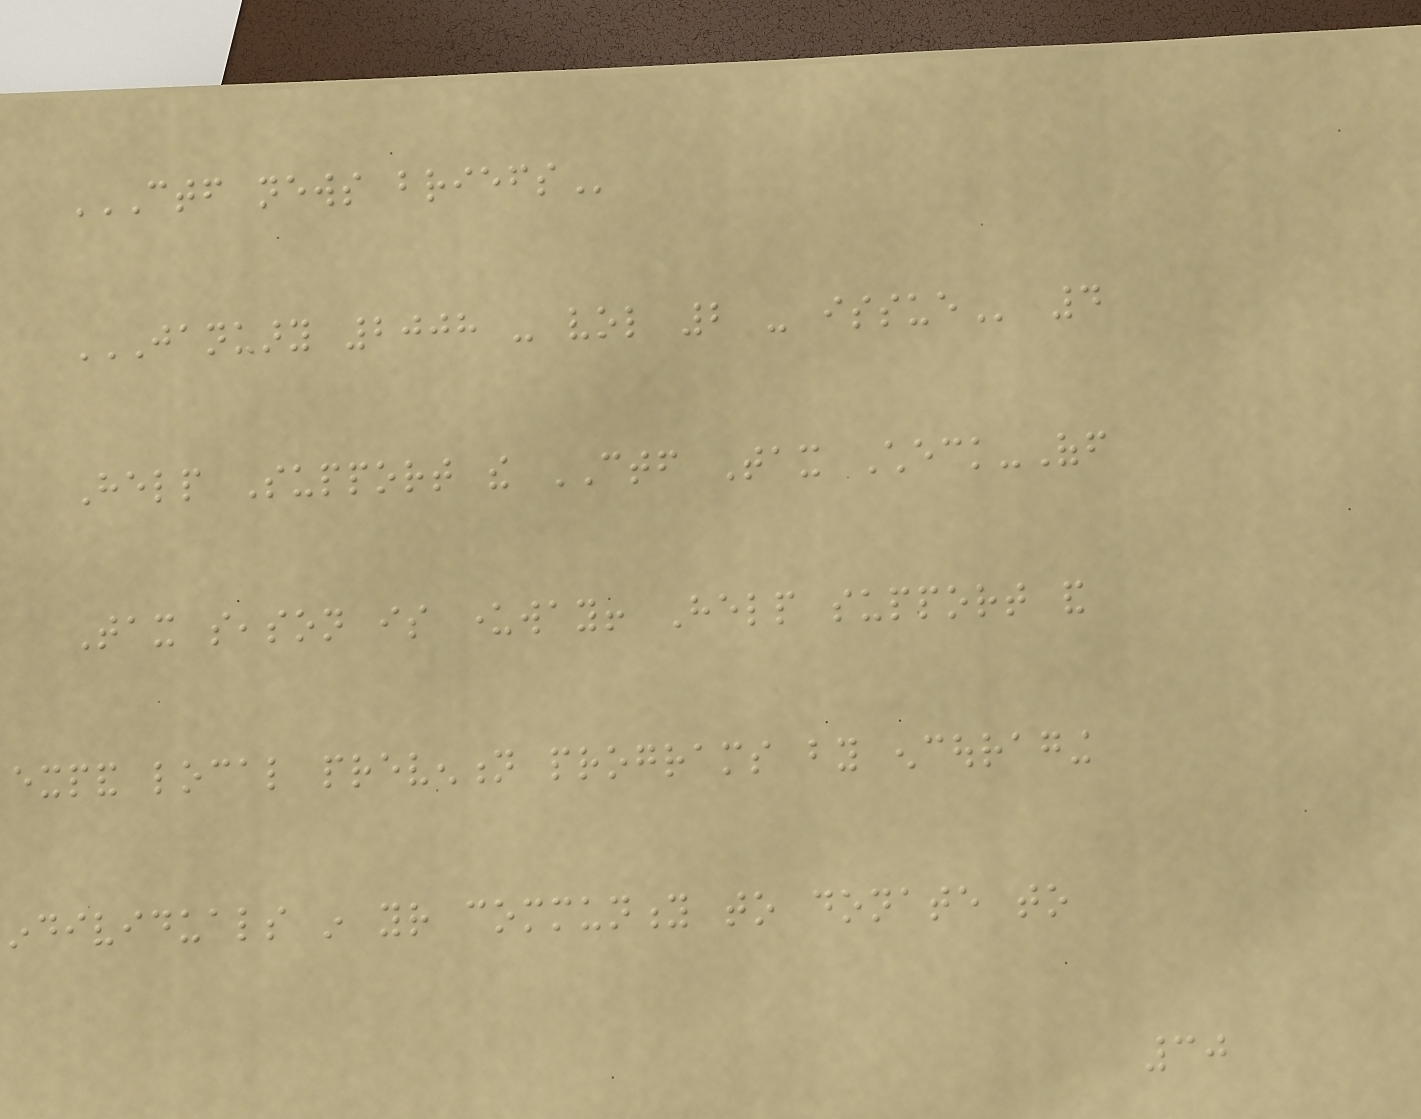CTF NEWS BRIEFS
JANUARY 2008 - VOL 2 - ISSUE 4
Help Support the CTF Tax Check-Off
Tax season is underway! Help support and
expand local prevention programs by encouraging
individuals in your community to donate to
30
